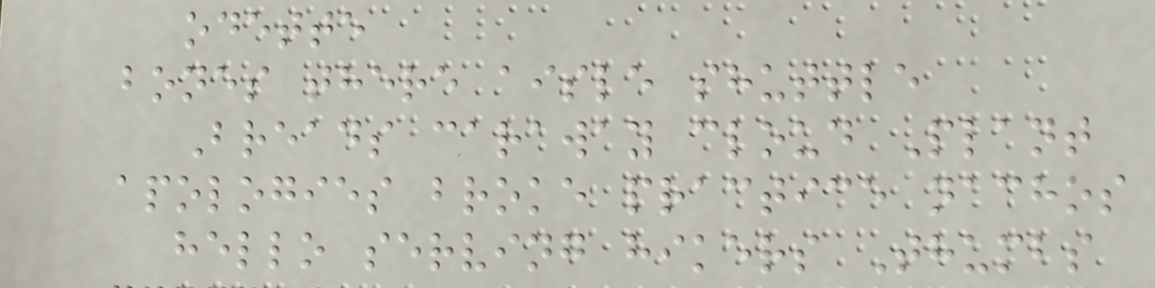odette
bones there aisle shuttle
Breads caraway cloud Plant
apologies broke practice nachos
hello serving hikers Thumbs
